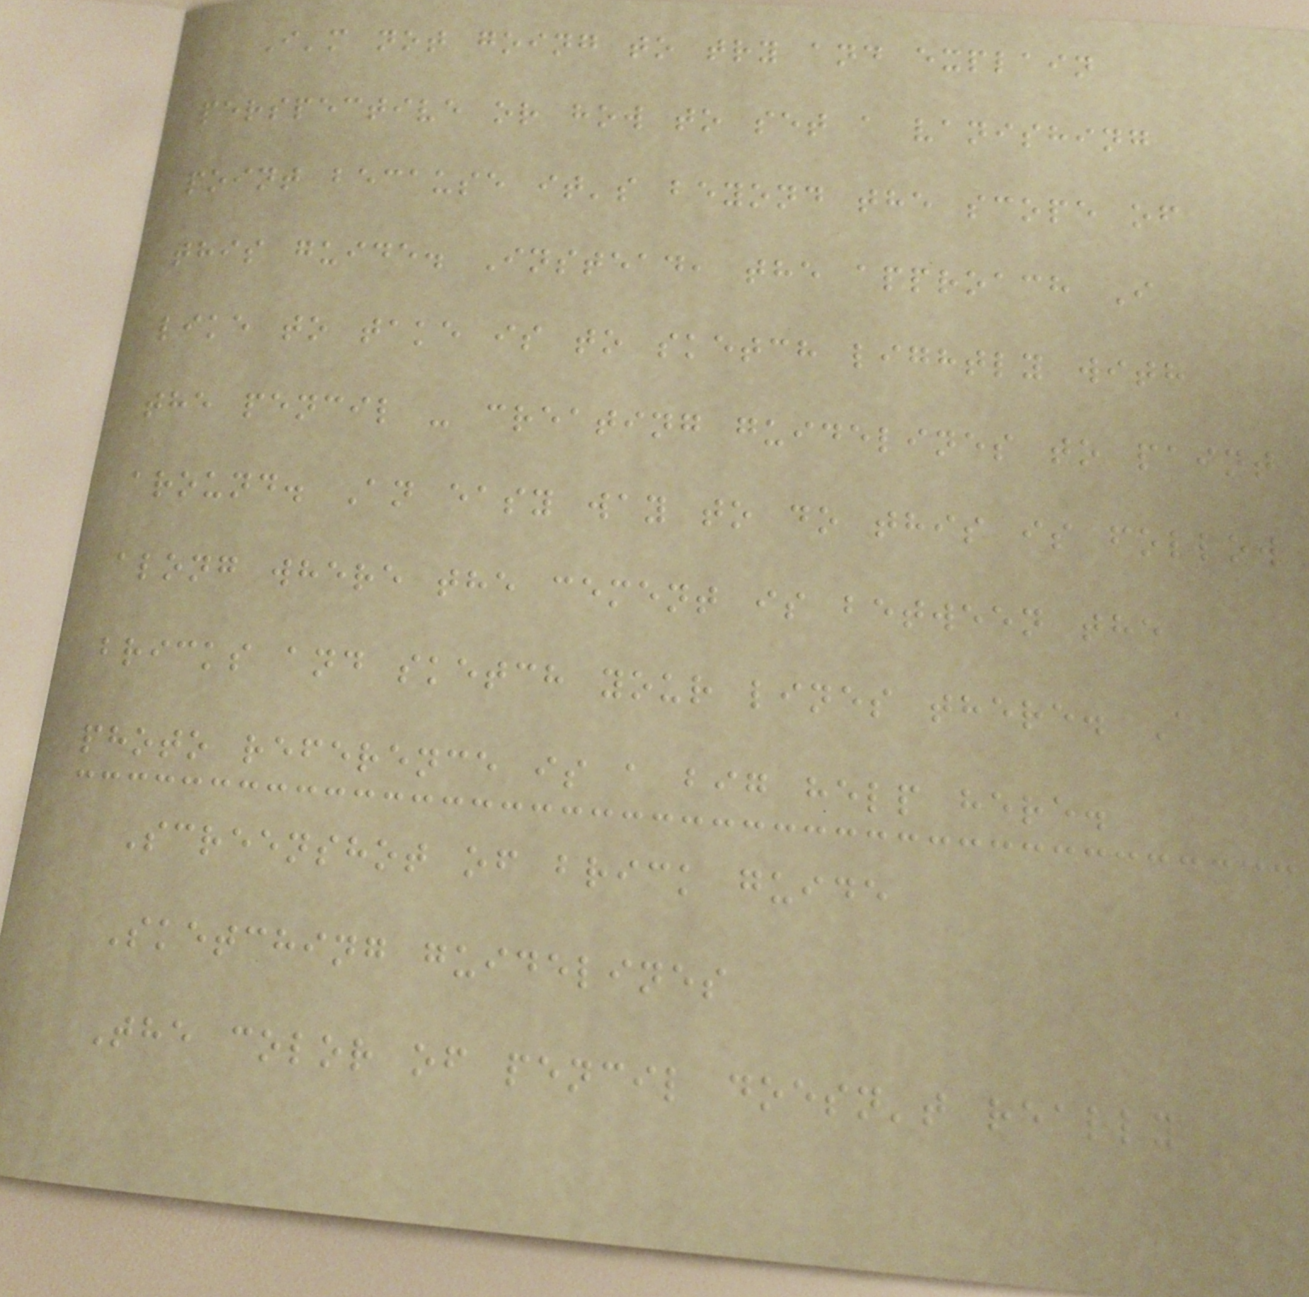I'm not going to try and explain
perspective or how to set a vanishing
point because it's beyond the scope of
this guide. Instead, the approach I
like to take is to sketch lightly with
the pencil - creating guidelines to paint
around. An easy way to do this is follow
along where the cement is between the
bricks and sketch your lines there. A
photo reference is a big help here.
Screenshot of brick guide
Sketching guidelines
The color of pencil doesn't really
